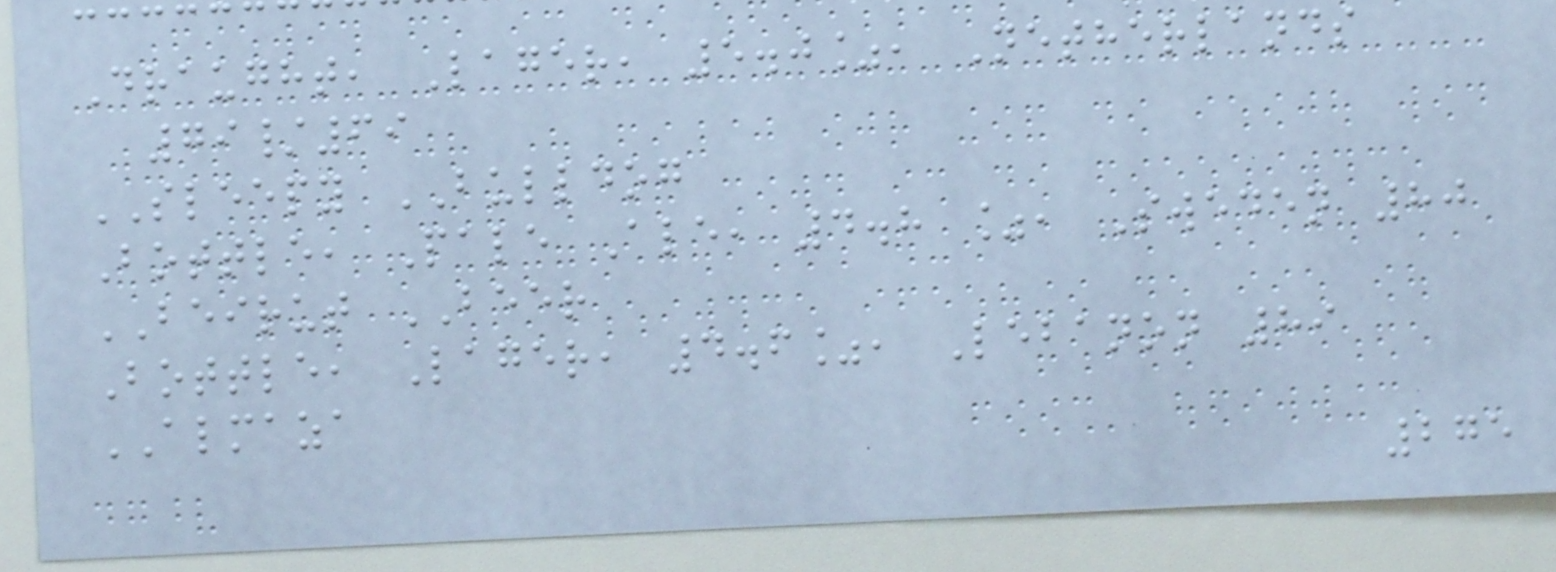Draught, Lager, 5.0%, Netherlands
79/69
SLEEPY BULLDOG
Bottle, Pale Ale, 4.8 %, Sweden 80
BEIRUT BEER
Bottle, Lager, 4.6%, Lebanon 89
ALMAZA
275
